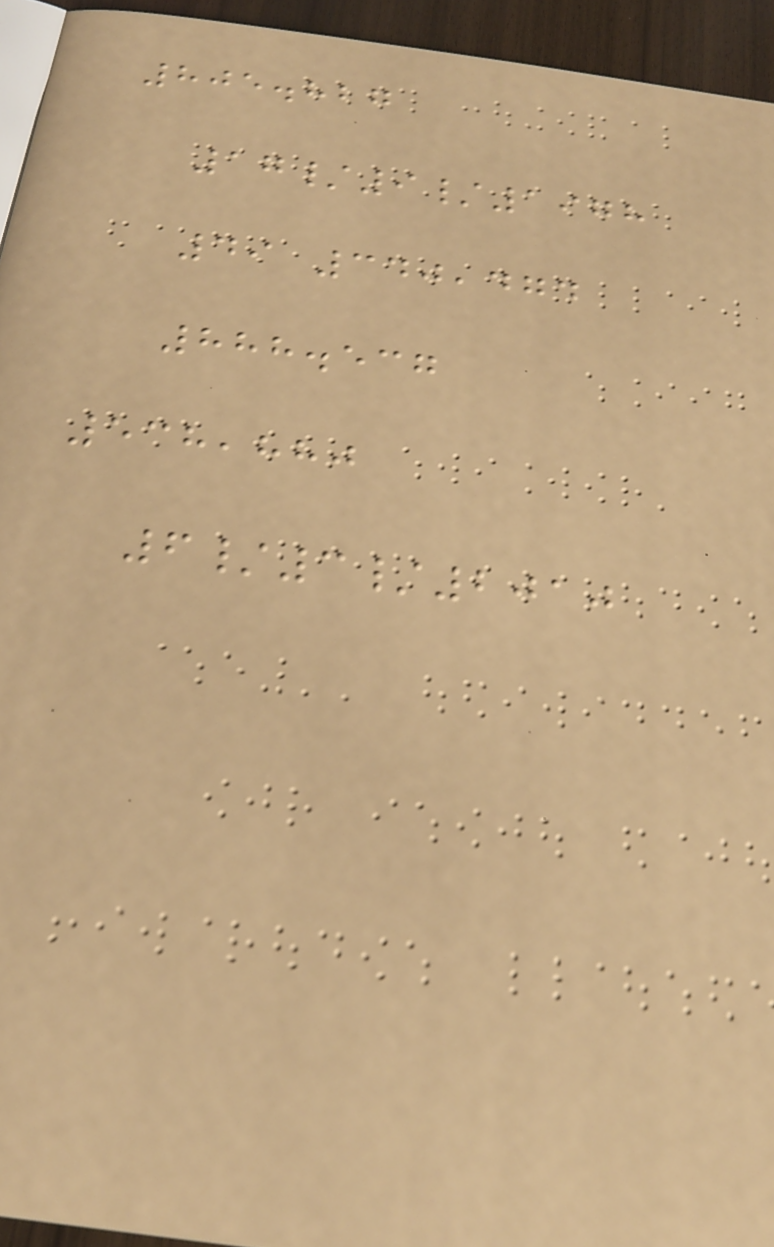805.827
17/9/1978
49 340,474
888.537
538,880
6/3/2010
